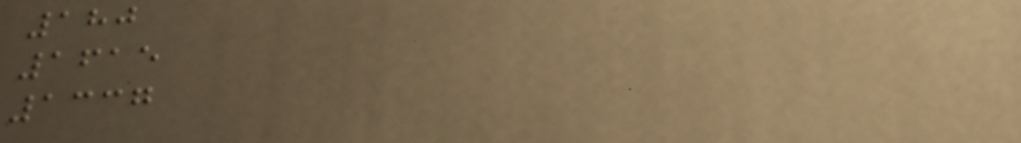180
1615
1337
